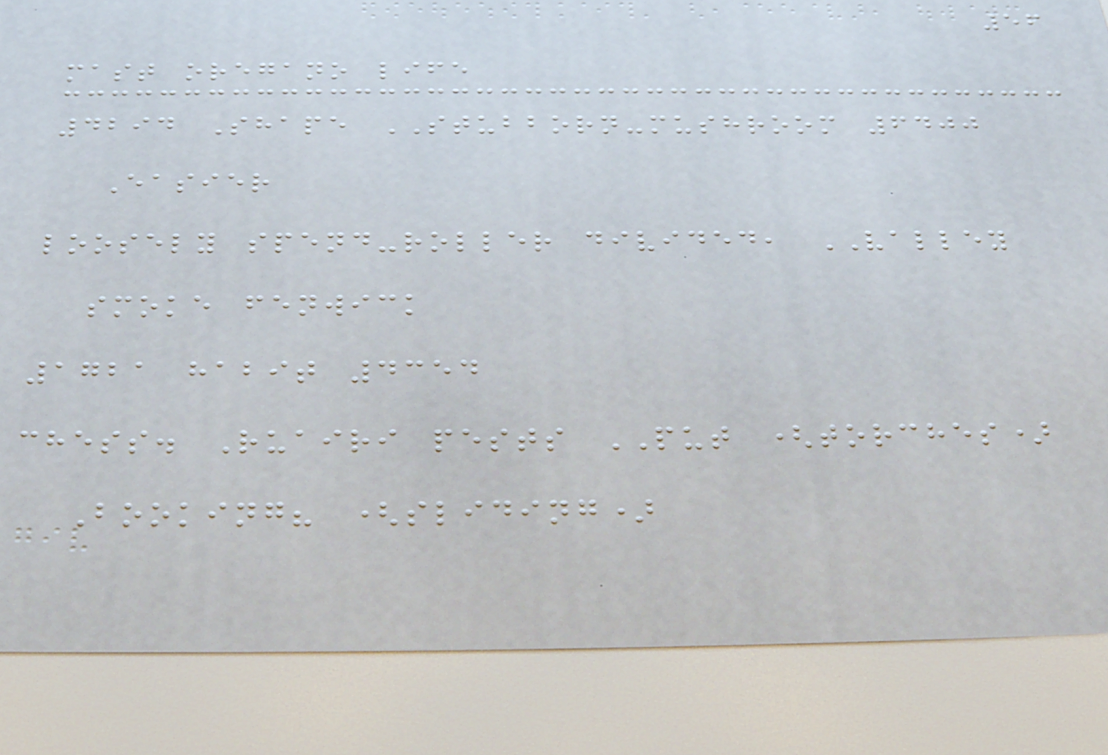56
mast oregano life
4294 Shape STUBBORN-mushroom 6400
Easier
loosely spend-roller divided, VALLEY
smoke fenwick
1721 habit 4354
chess. Ruairi pests PUT (torches)
Booking? (sliding)
